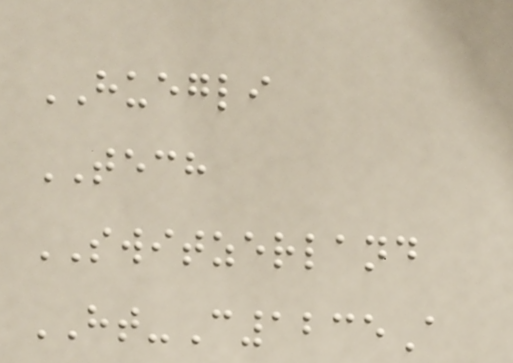HUEGLI
TECH
SWITZERLAND
HT-C1235A
